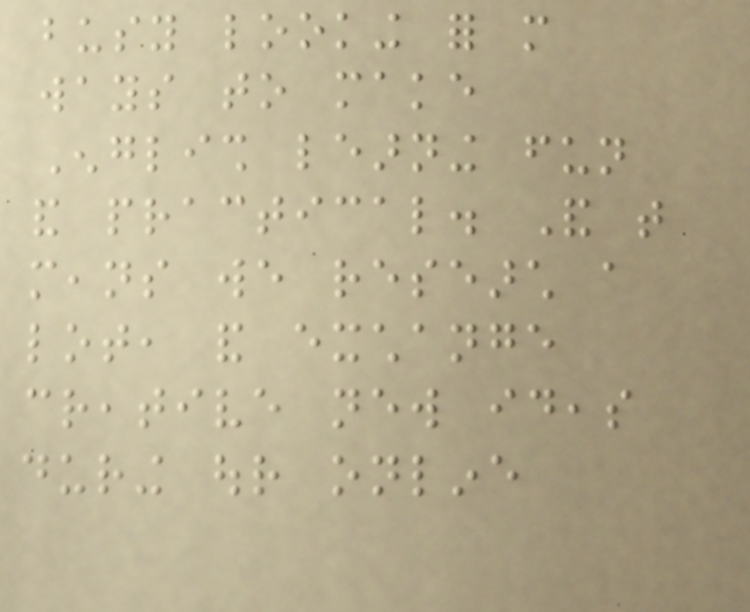busy looking for more
ways to make
English learning fun
and practical. And that
means we research a
lot, and exchange
creative new ideas
during our online
